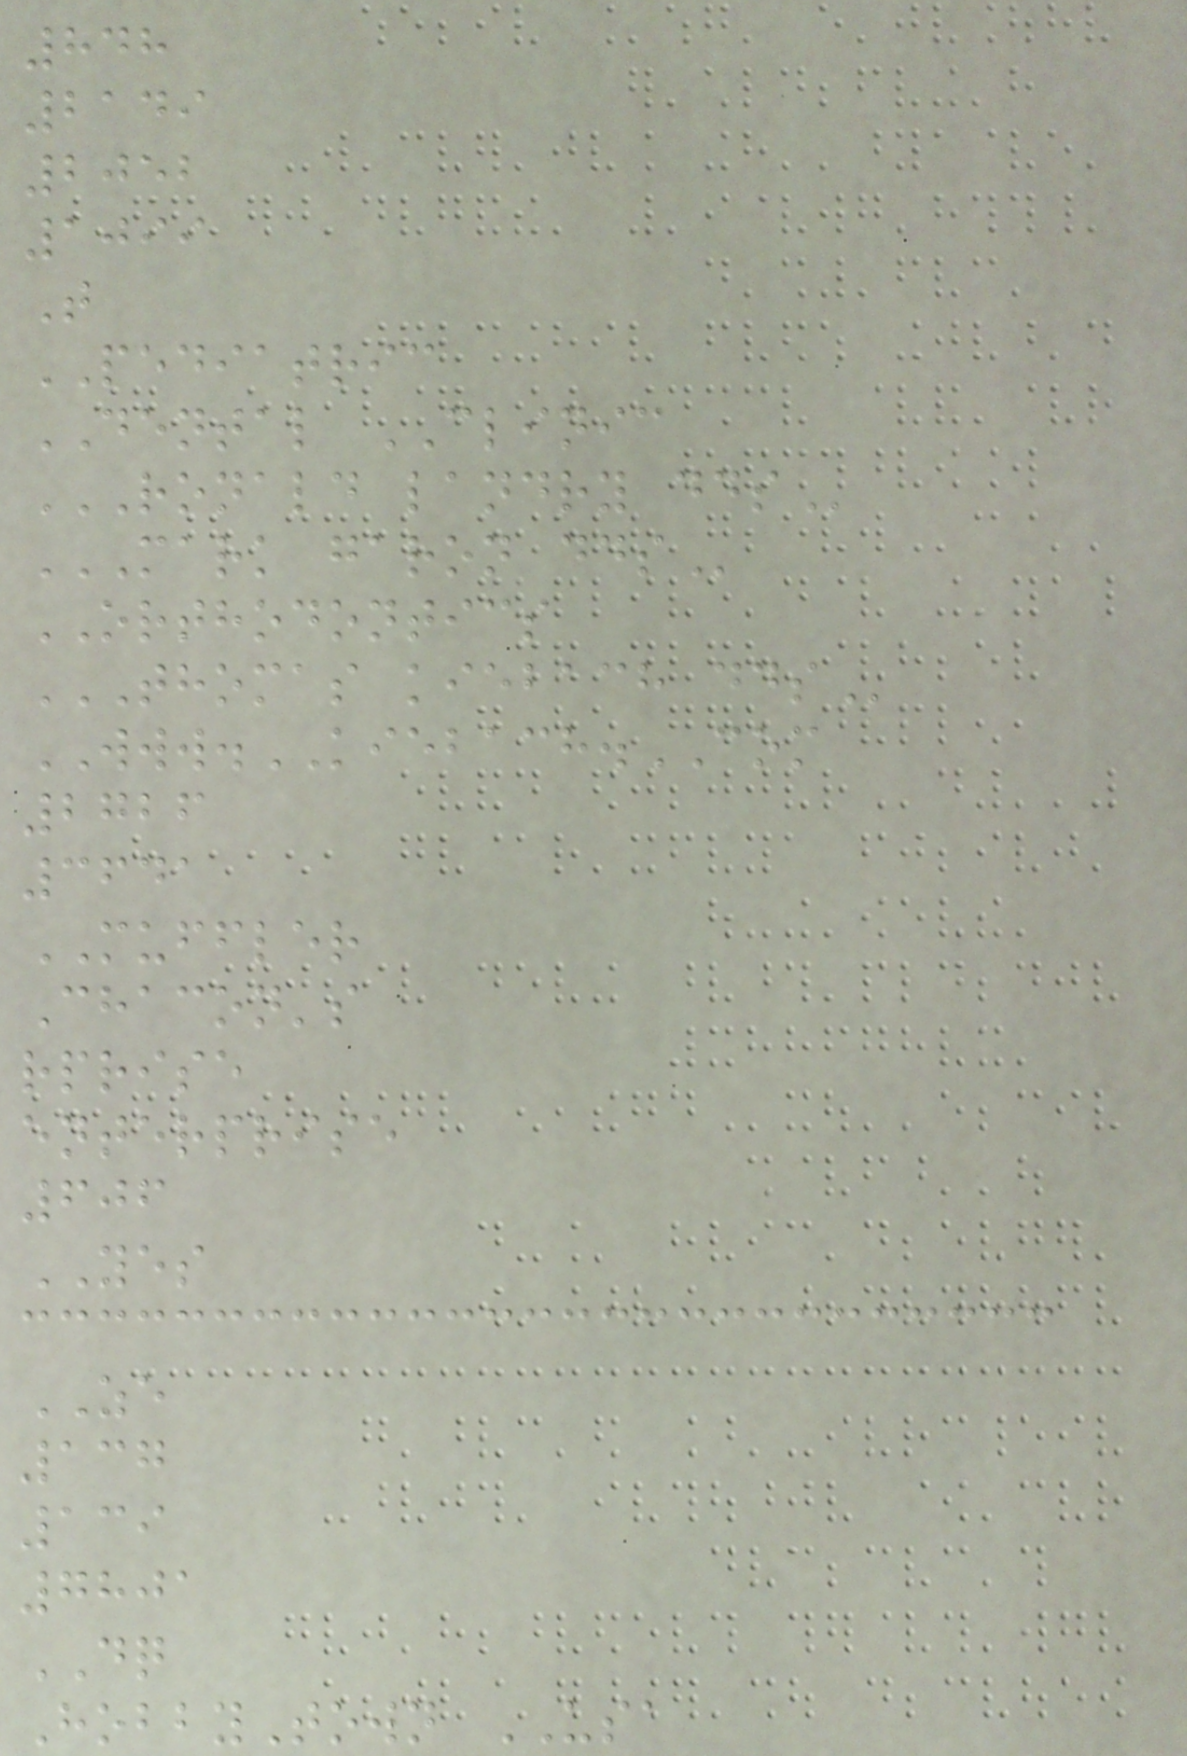848
2149
2052
1099
T
PEDIATRIC
DENTAL CLINIC
RONALD LANDRY DDS
MARK GARON DDS
ORTHODONTICS
THOMAS KIEBACH DDS
WWW.KIEBACH.COM
2726
3641
MUFFLER
Chacon's
rprise
enterprise
606
YES
ZE
137
139
7801
DQ
HobbyTown USA
